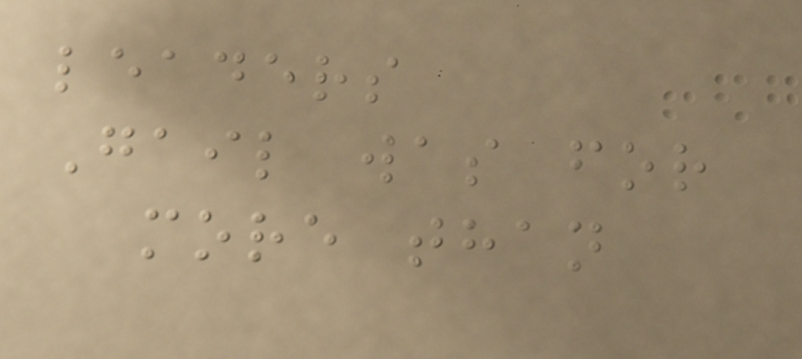leaders
Gail was for
more than
